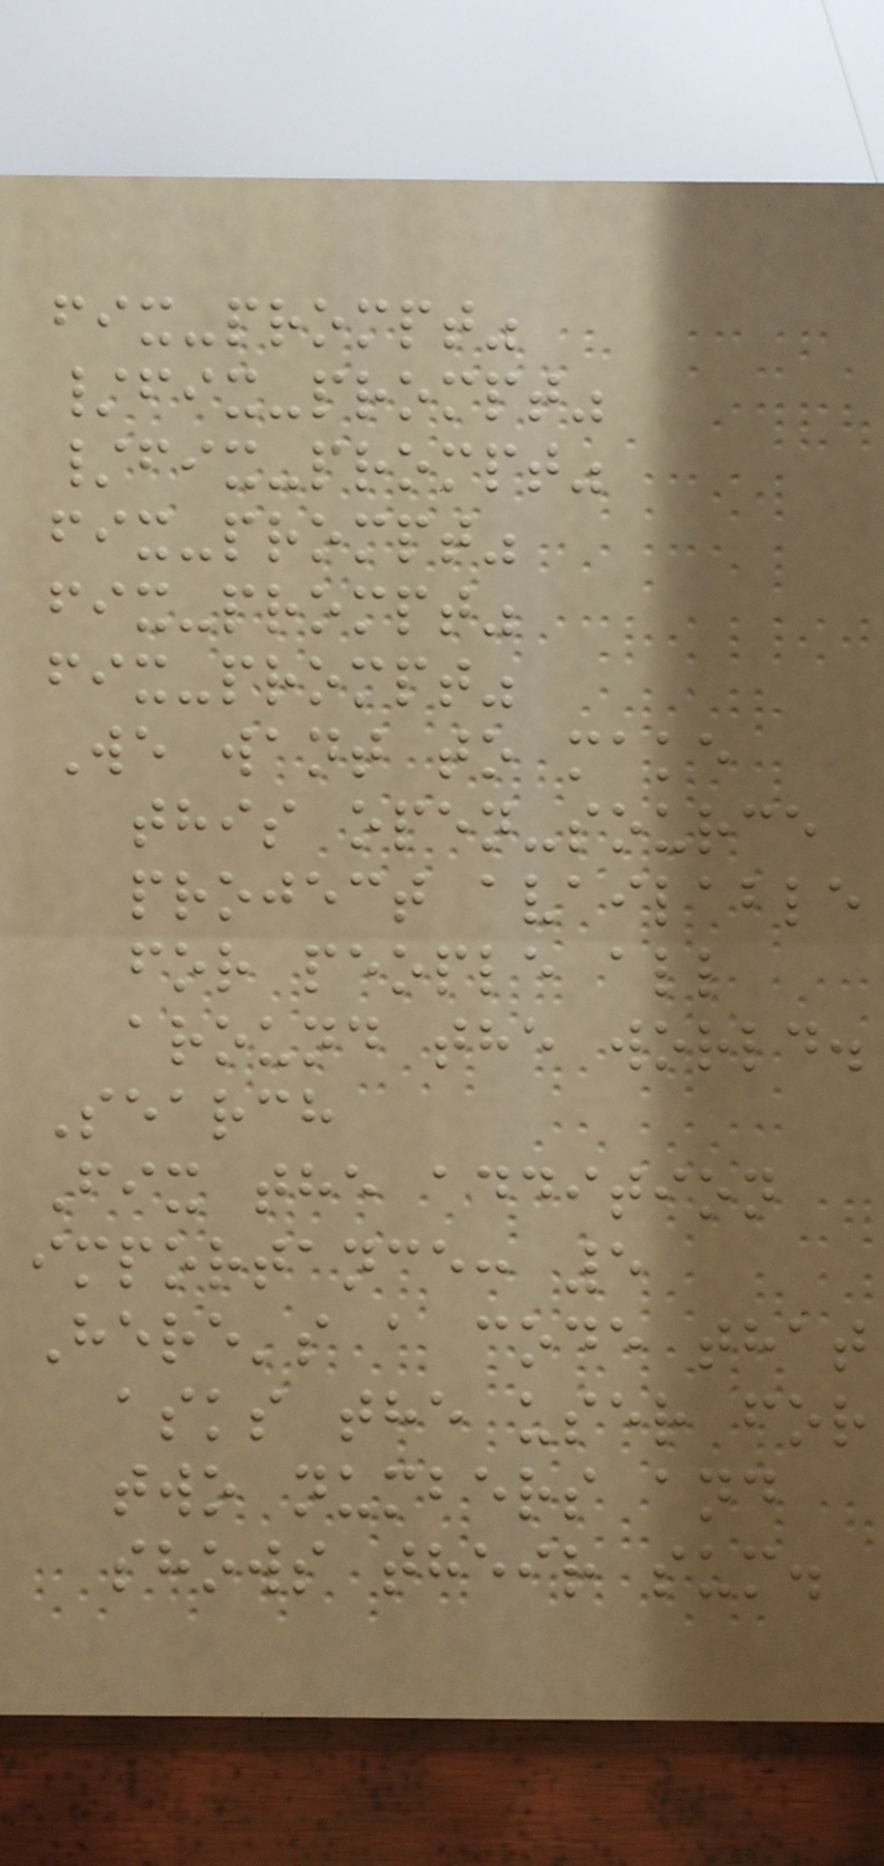fix-prompt"
/fix-prompt"
/fix-prompt"
fix-prompt"
fix-prompt"
fix-prompt"
We want to make
this open-source
project available
for people all
around the world.
Search
Fix the addition
importance: 5
Here's a code that
asks the user for
two numbers and
shows their sum.
